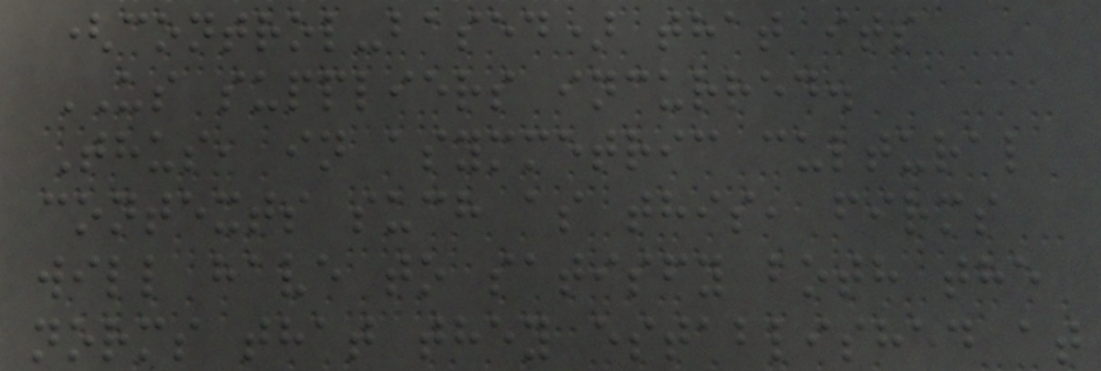(control-based) that its
US suppliers incurred.
Thus, in asymmetric cultural
contexts such as this, firms
will have to satisfy both the
norms that they established at
